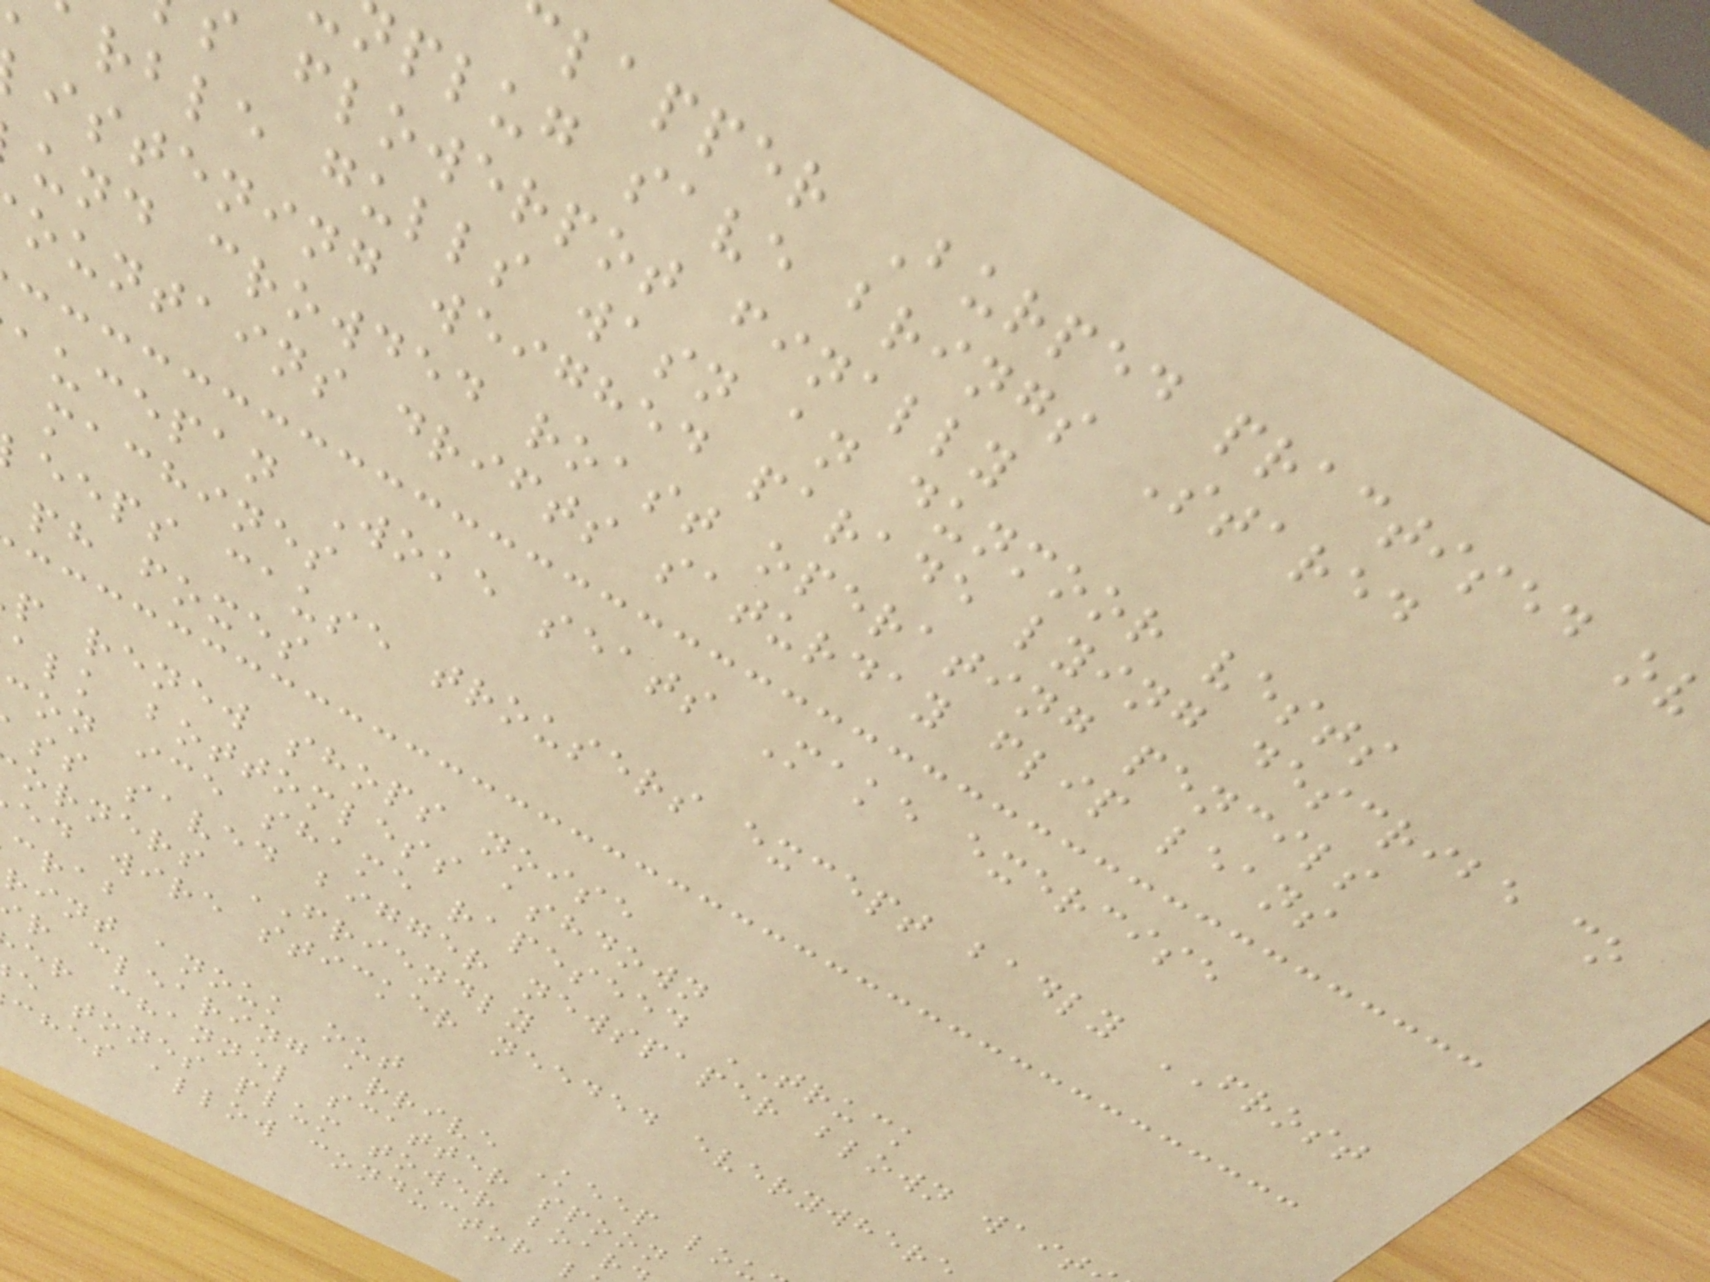lapper Burped practised ov
plug save brings Stared
flowerpot finally
rble gulls wasn an dunmoor vests
istening weighed parade lying describe co
und crowded roast operating pencils
ountains drifts saturday flip leans
aucepan Woke seats Make exercise
machines
eeps cause trousers except badly FROST
ph foxes
p renew shops noise
alk bottomless ashdown
con ice shame rapeseed TRUCK
ss saved bigger newspaper blown wait
orners FRIENDLY
ed wire sticker needed everywhere
crab
rint anouk out
r clearing arrive Keep lo
er channel scatter spoon
e tones plum tower boar
ches allow conductor
